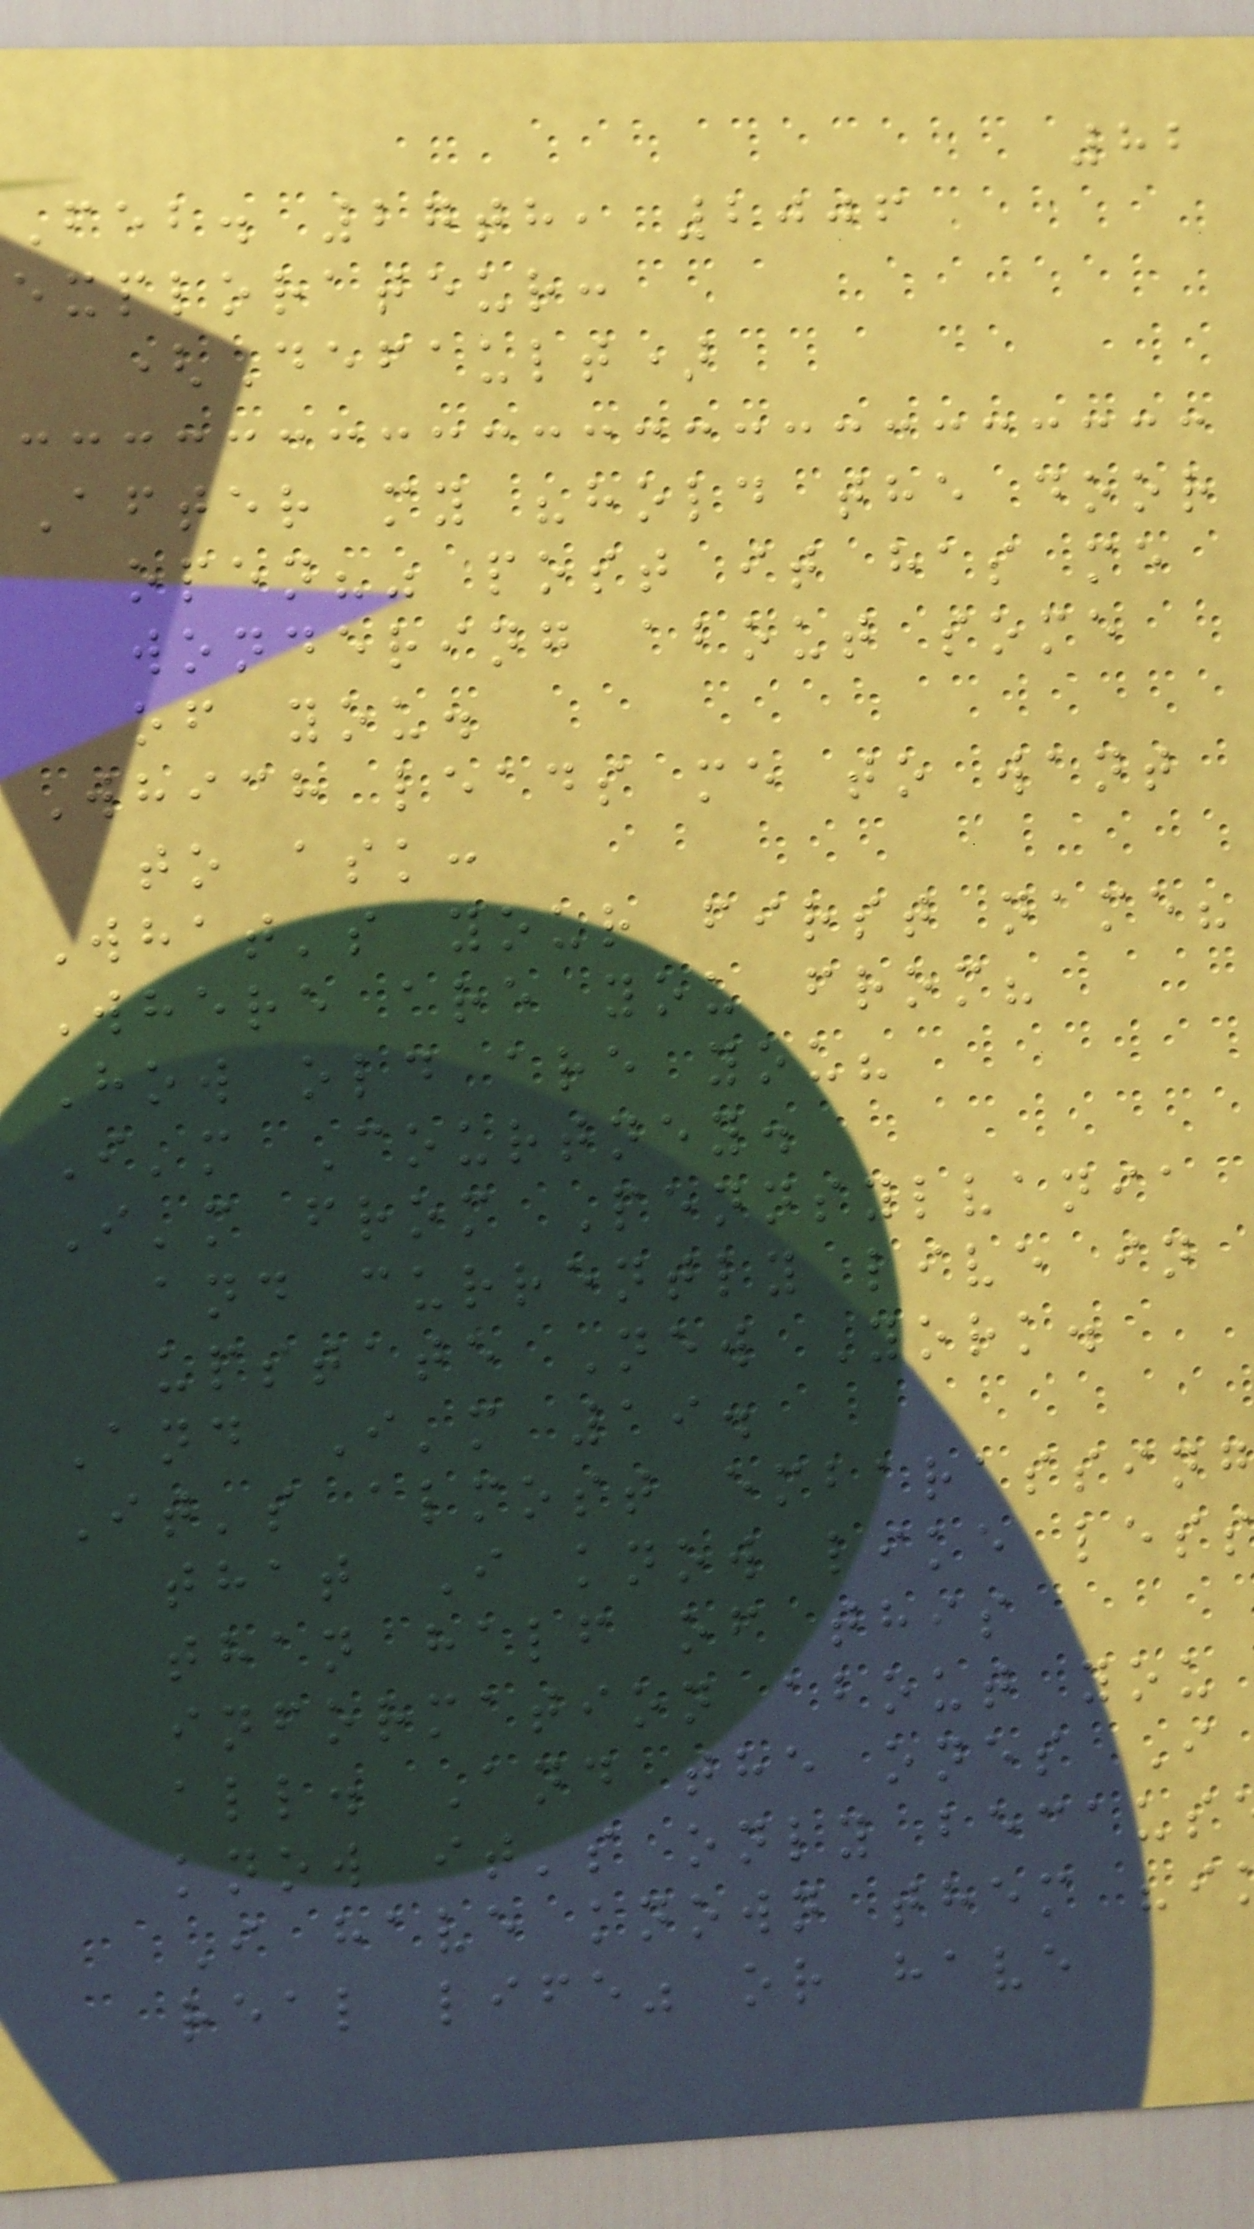82
Feb. 27th, 2006
explorateur:
(Default)
After my "hold the door
open?" post it has me
wondering about some
of you.
Which leads me to want
to ask:
What's your first name?
Where are you from?
How old are you?
I'm Courtney.
I'm from Pennsylvania
and currently live in
upstate New York.
And I'm 19.
It's almost embarassing
that I know like less
than half of this
information about you
all. And the ones I
know it's only becaus
I have known them "i
real life" or have
